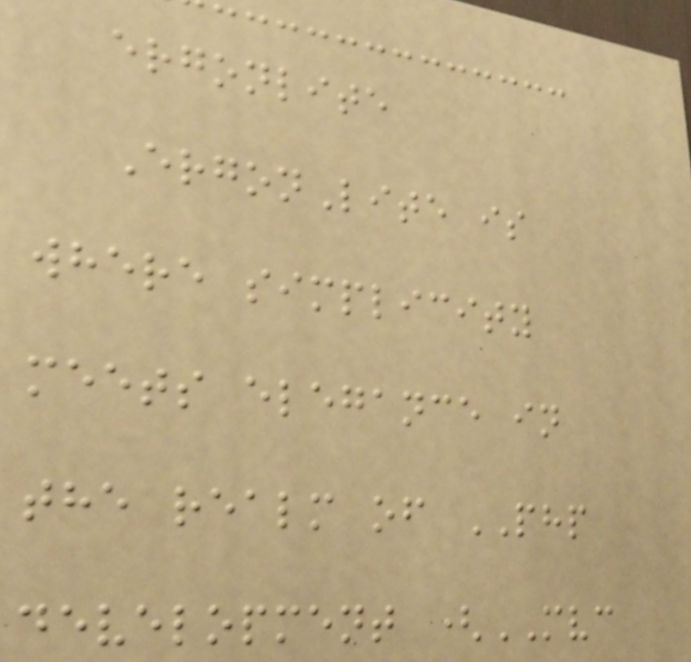ergonlite
ErgonLite is
where simplicity
meets elegance in
the realm of PHP
development (MVC
